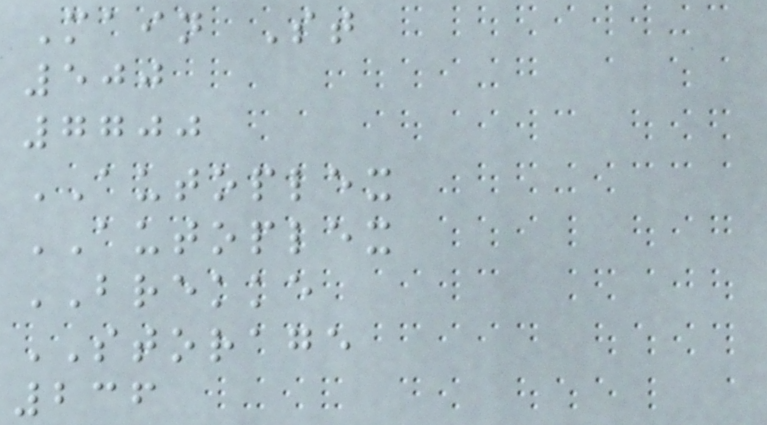Main St
500
7700
AUTOPLEX
AUTOPLEX
BREKKE
STORAGE
236
